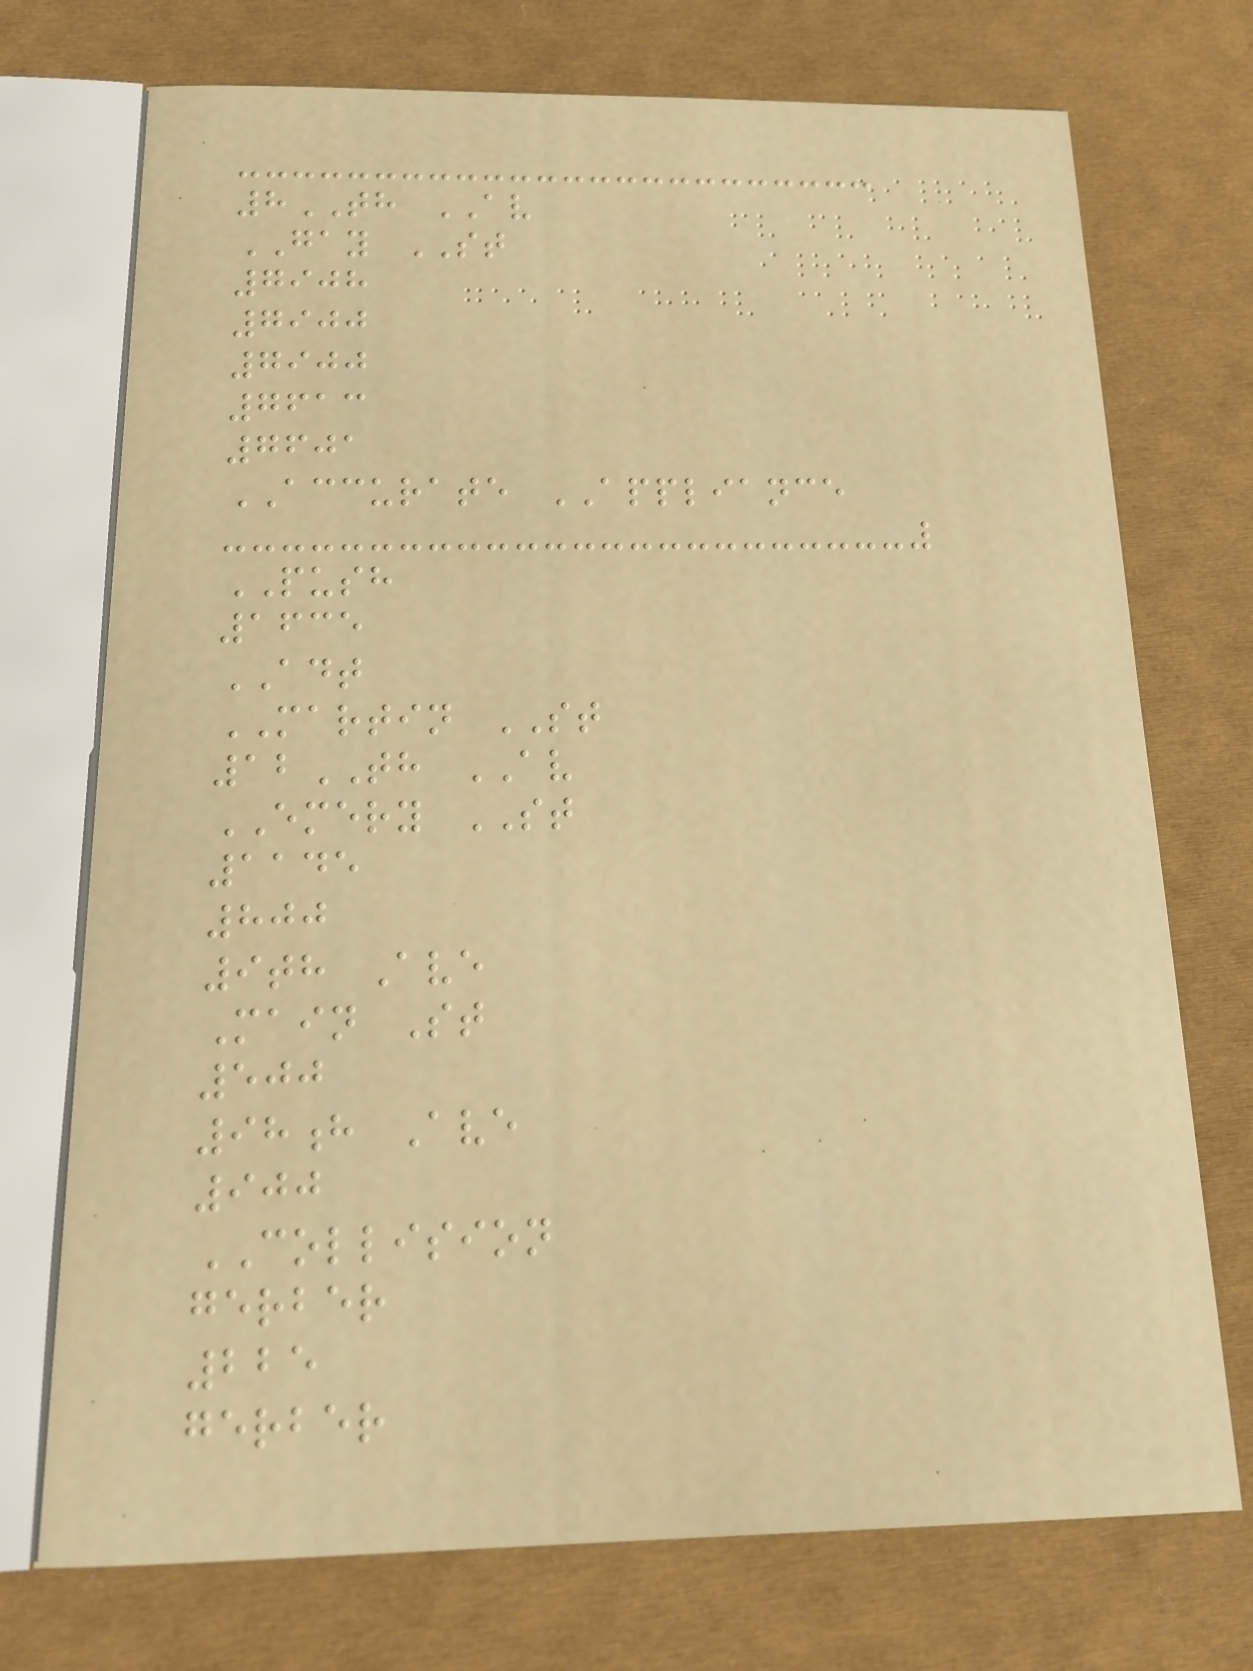8TH AV
GAY ST
7908
7900
7900
7613
7601
ACCURATE APPLIANCE
PUSH
1635
ADT
MARTIN ST
12TH AV
EMERY ST
1145
800
9th Ave
Main St
500
98h Ave
900
COLLISION
gerber
225
gerber
